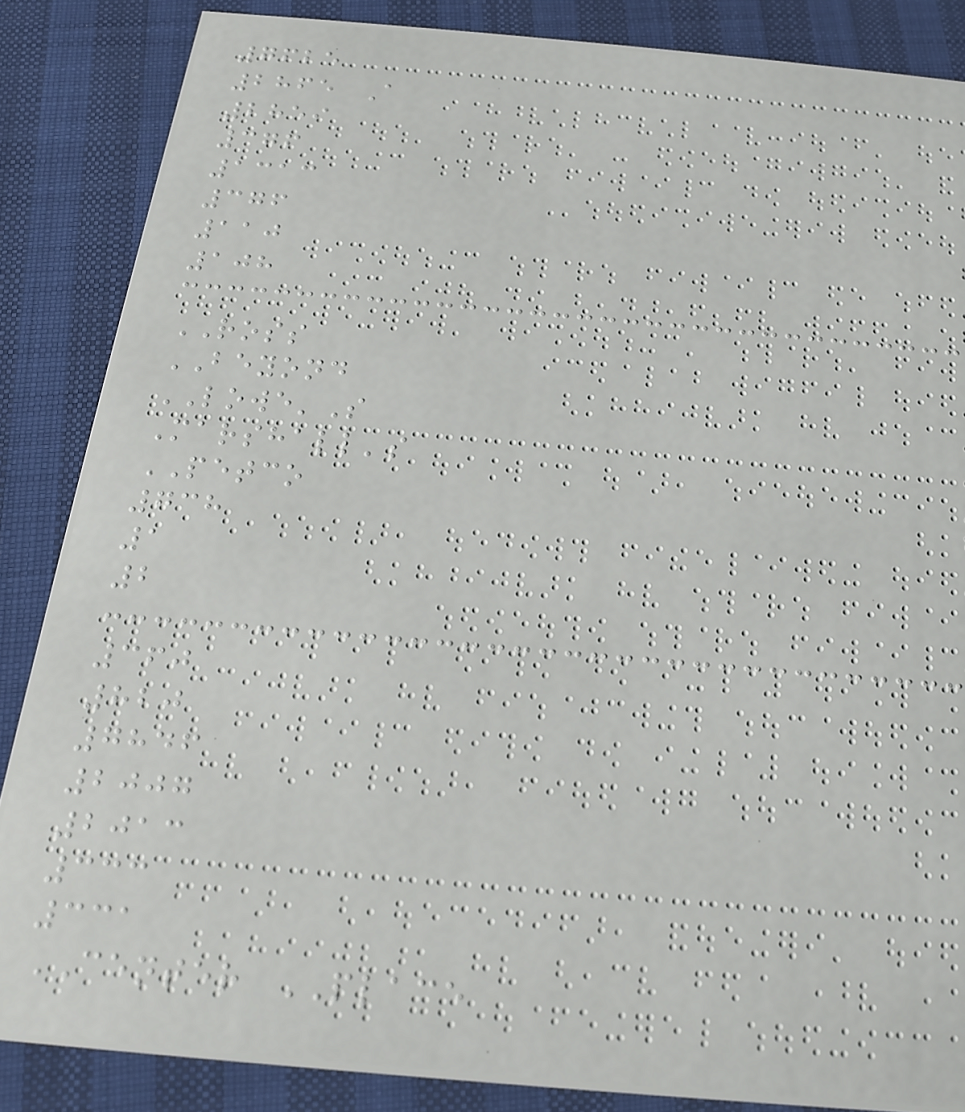7625
2865 A
2859
376
1313
376
110
108
ROSS
BEYOND
LOWE'S
Marshall's
PETCO
738
1
2
360
820
7846
2007
2013
333
331
CENTER PLACE
